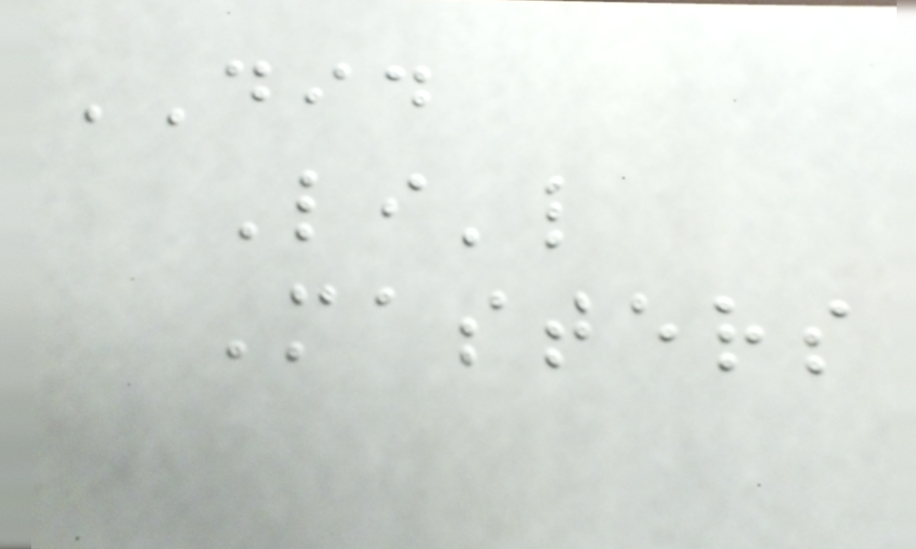DID
Li'l
Masters
